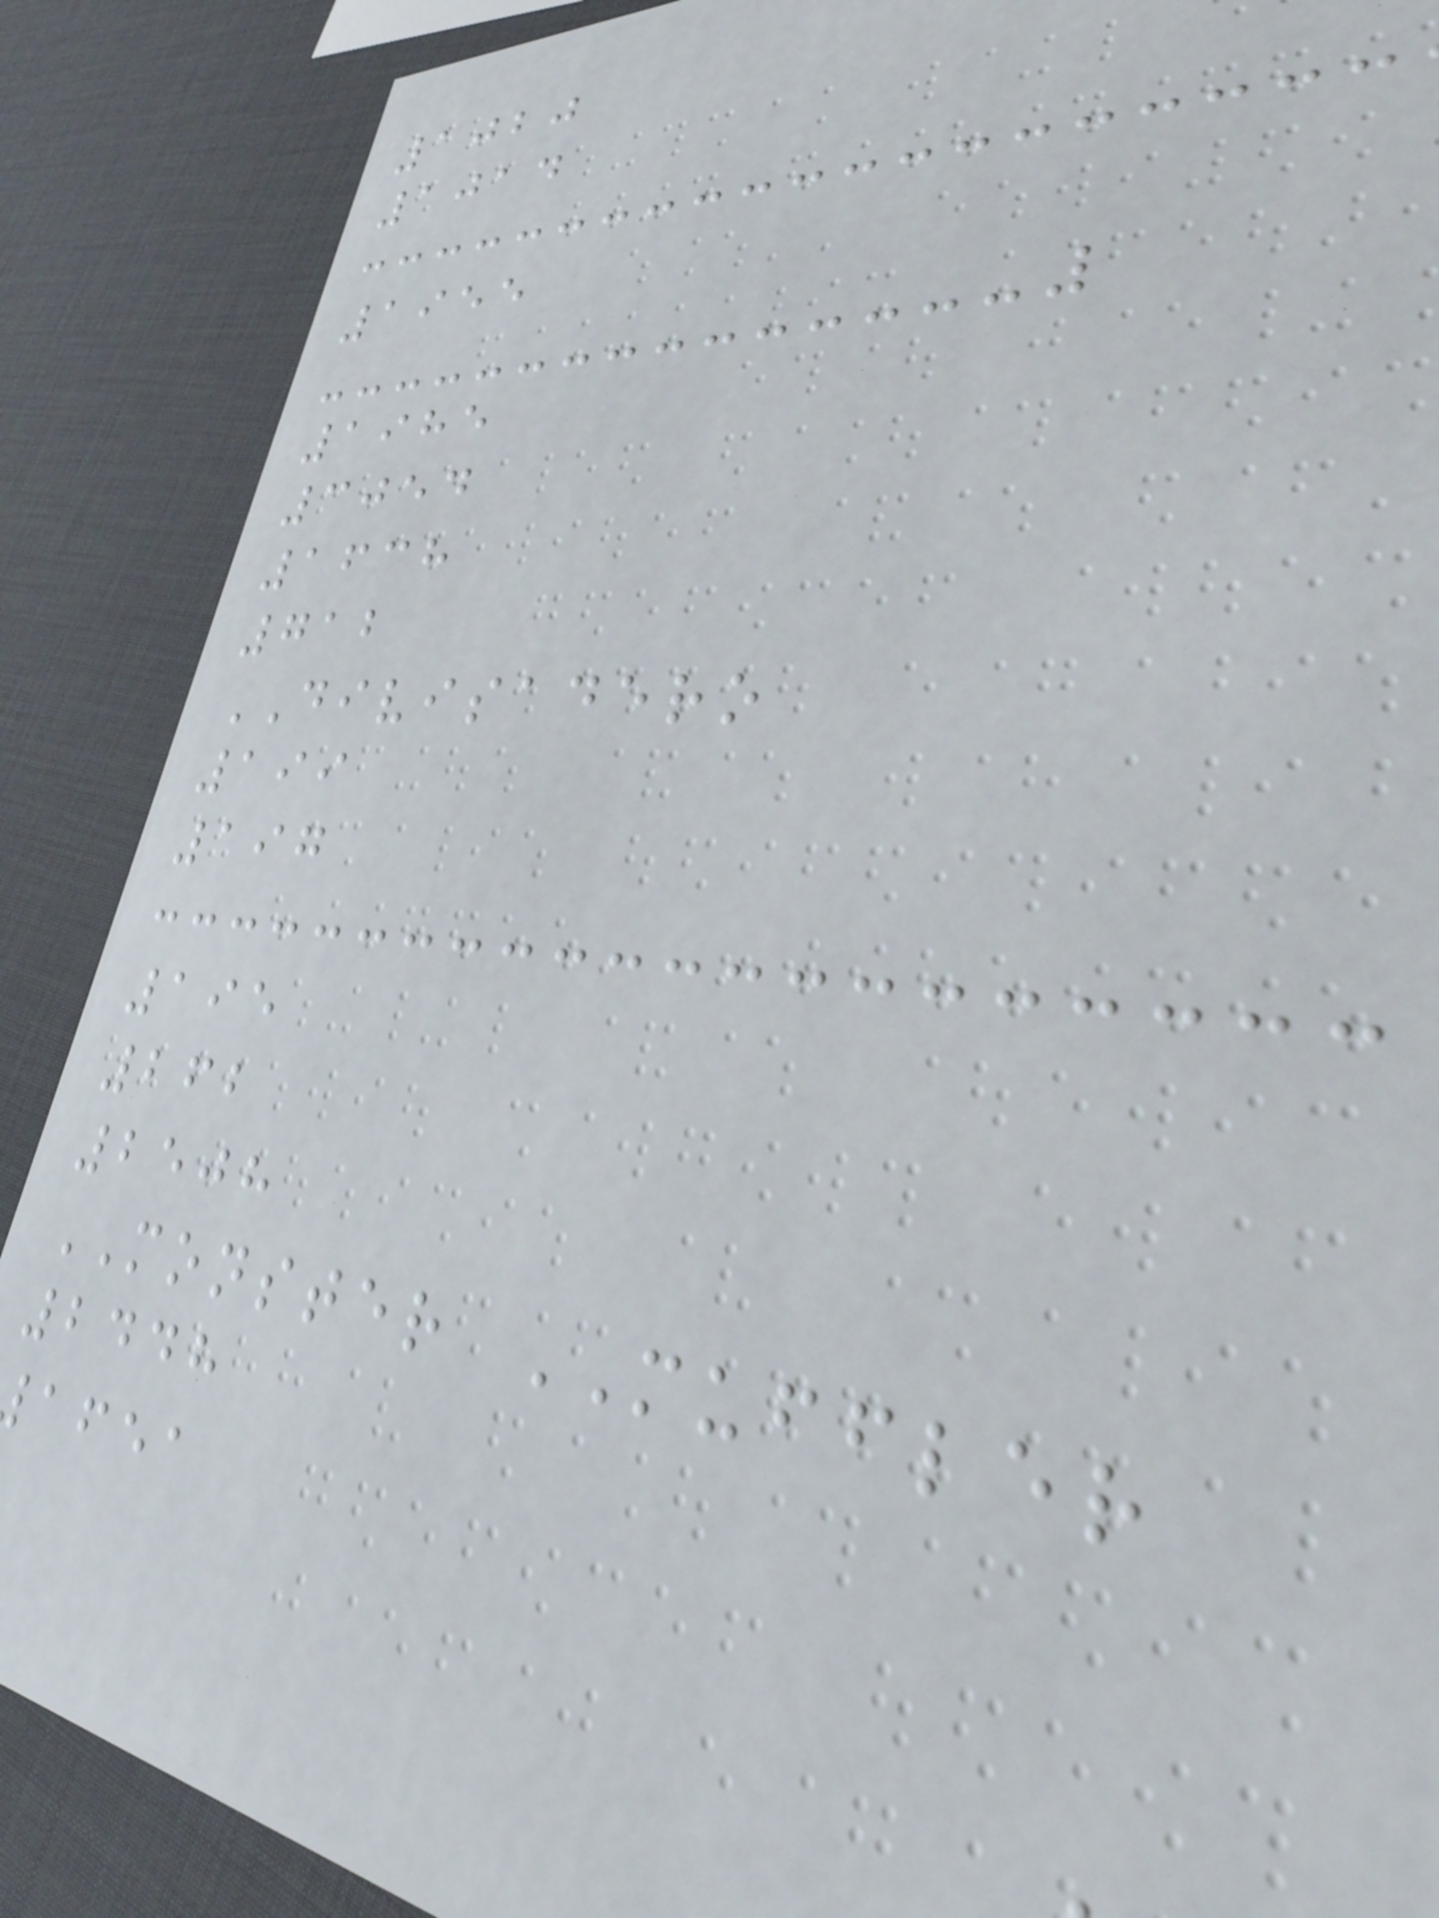1020
1014
1955
1985
3054
1638
712
DIVISADERO
199
197
195
262
2508
MONSTER MUFFLER
2448
afea
